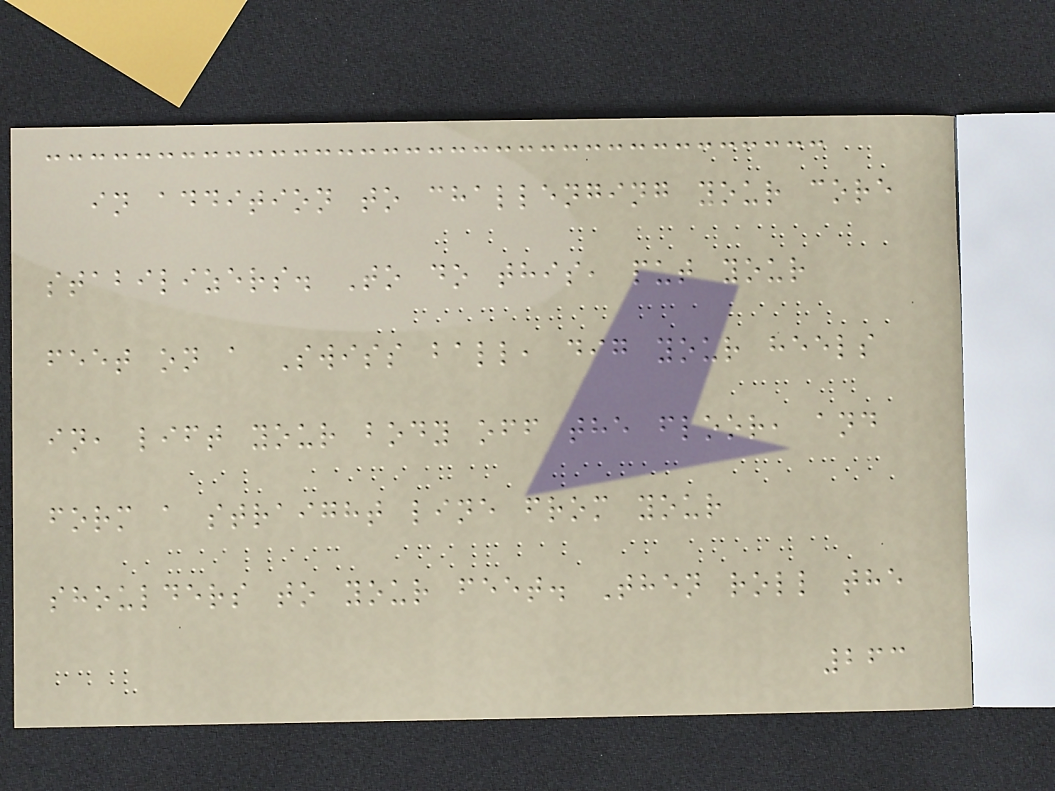in addition to challenging your core
stabilizers. To do this, put your
feet on a Swiss ball, dig your heels
in, lift your body off the floor, and
form a straight line from your
shoulders to your feet. Then roll the
263
